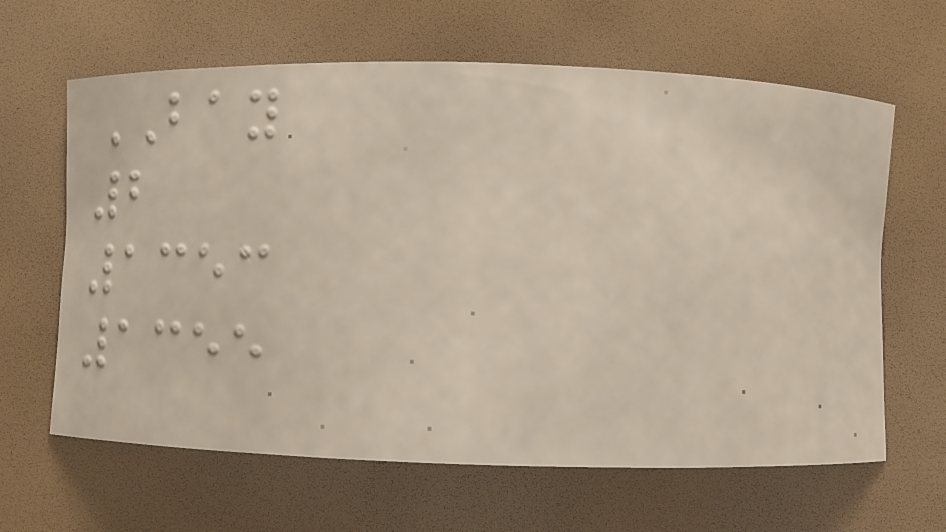BAY
2
1353
1355
